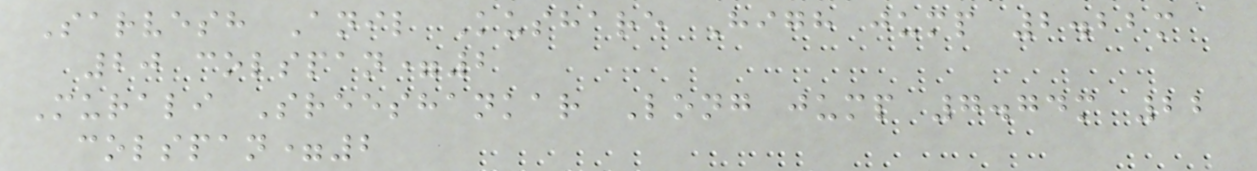Sarvesh Anil Kushare High jump 2.22m
20 colspan=2
Murali Sreeshankar Long jump 7.74m 22
colspan=2
